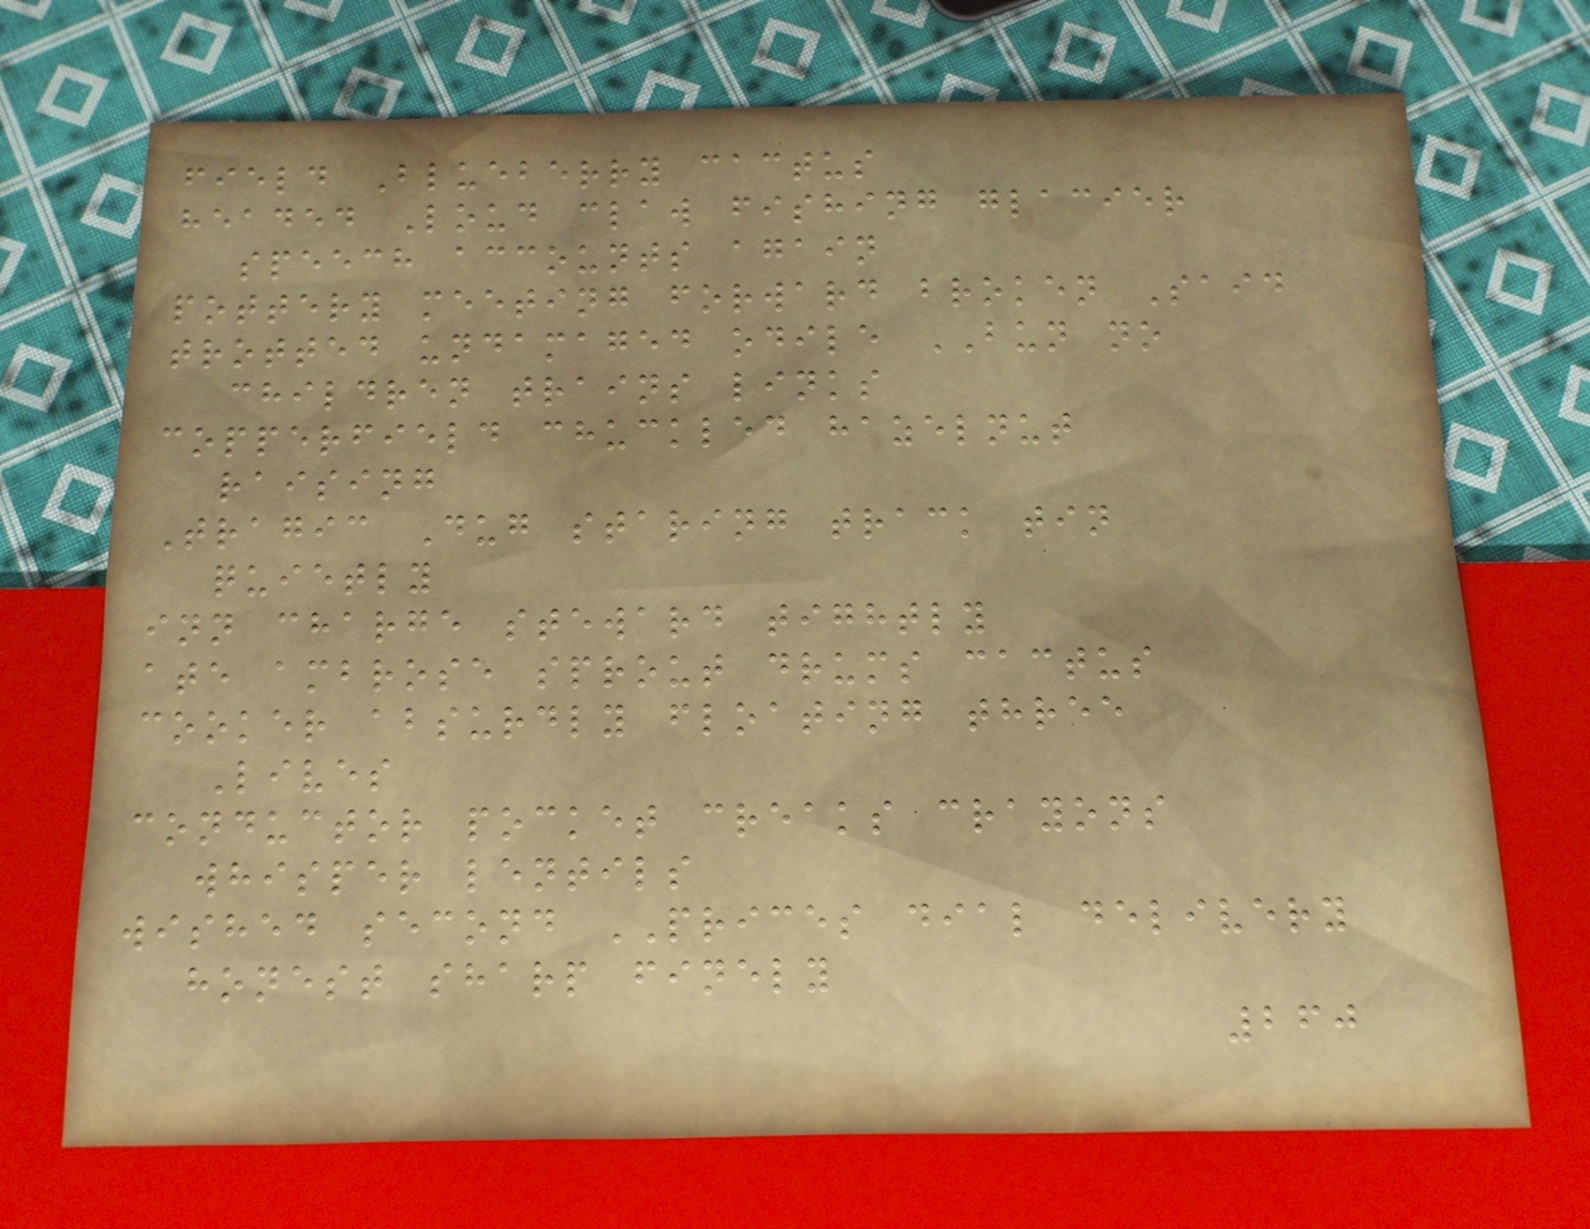field Blueberry cactus
headed Loud claw fishing glacier
speech accounts again
pottery meeting forward broken Said
trotted undamaged odile BUN no
children trains links
copperfield chuckled hazelnut
raising
Tragic Dug staring track tin
quietly
inn charge steward tightly
ate ambrose sprout drums cactus
cooker absurdly floating three
Lives
conductor pocket creaks crayons
whisper lentils
wished second PRICES dial delivery
honest sharp finely
260
